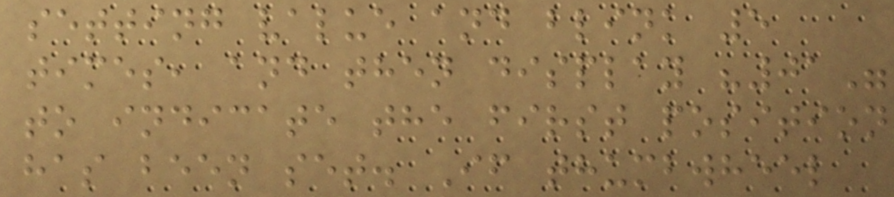setting value and blink 5
times, and then display "01"
to indicate the first position
has been set. If thumbwheel
